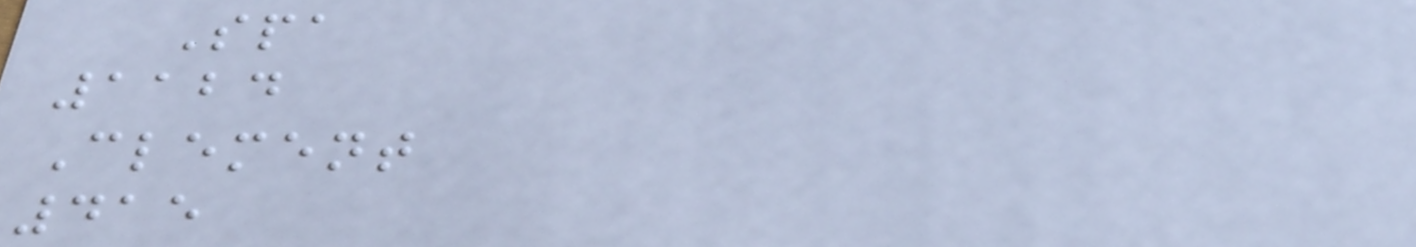Spa
1124
Clement
415
